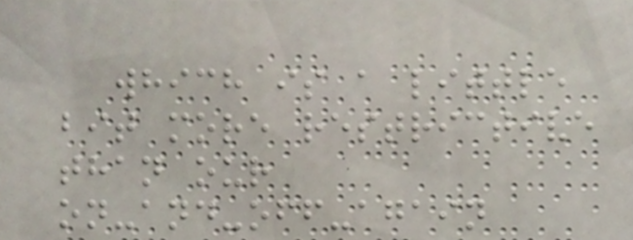which is a little
bit more restrictive
than our
on-and-off-again
